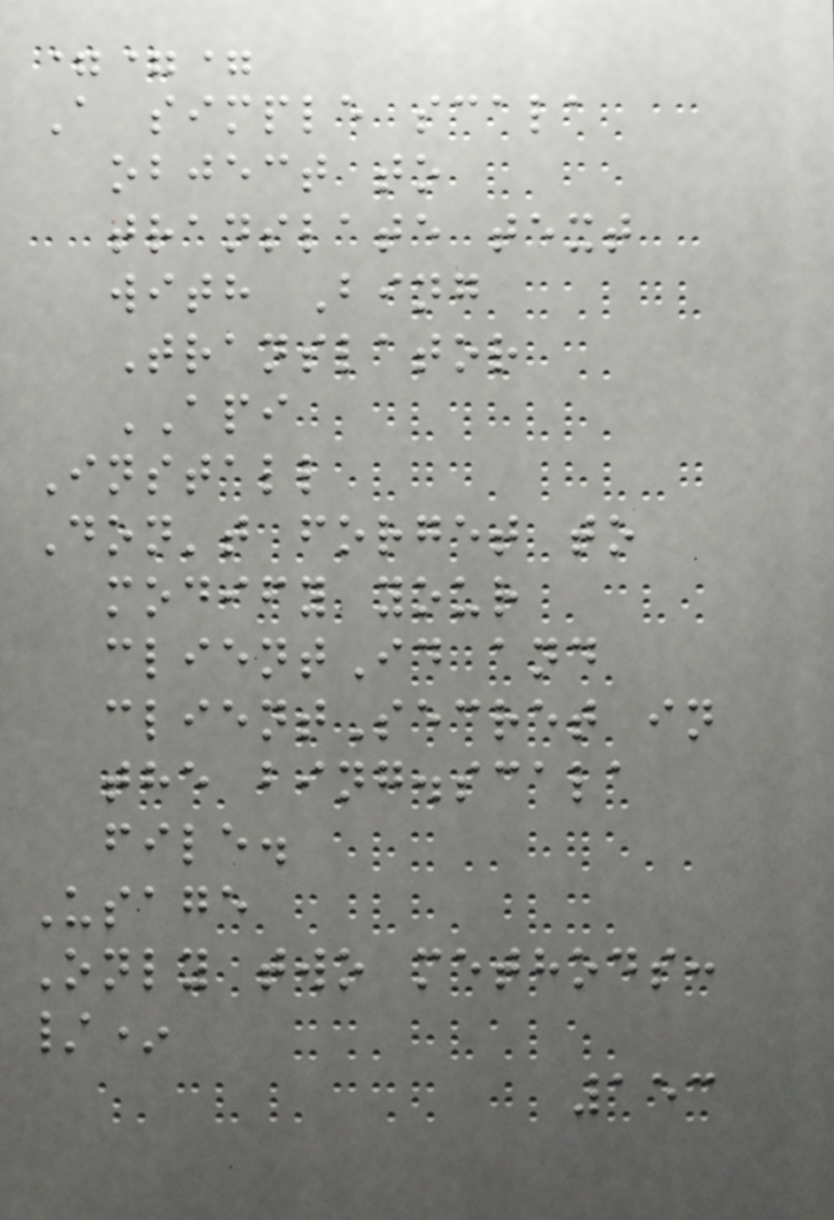===
A simple scala
object to
translate text
with Bing
Translator
API
Install
Don't forget to
modify your
clientId and
clientSecret in
the bing.scala
file.
Usage
Only two methods:
/*
153
